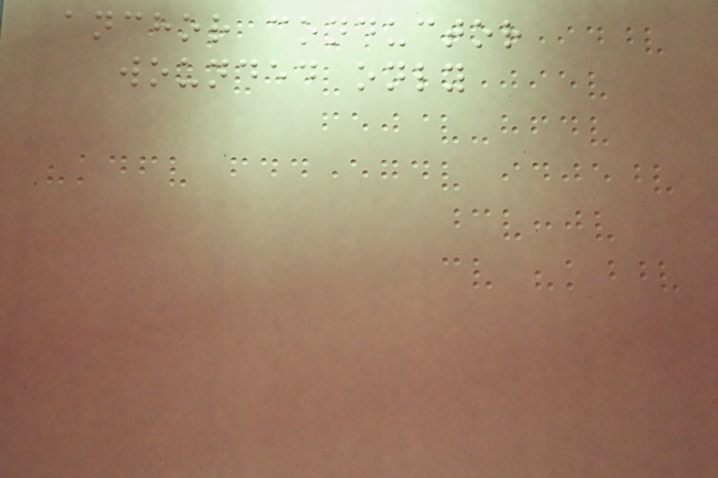anchor conductor
wounded only
